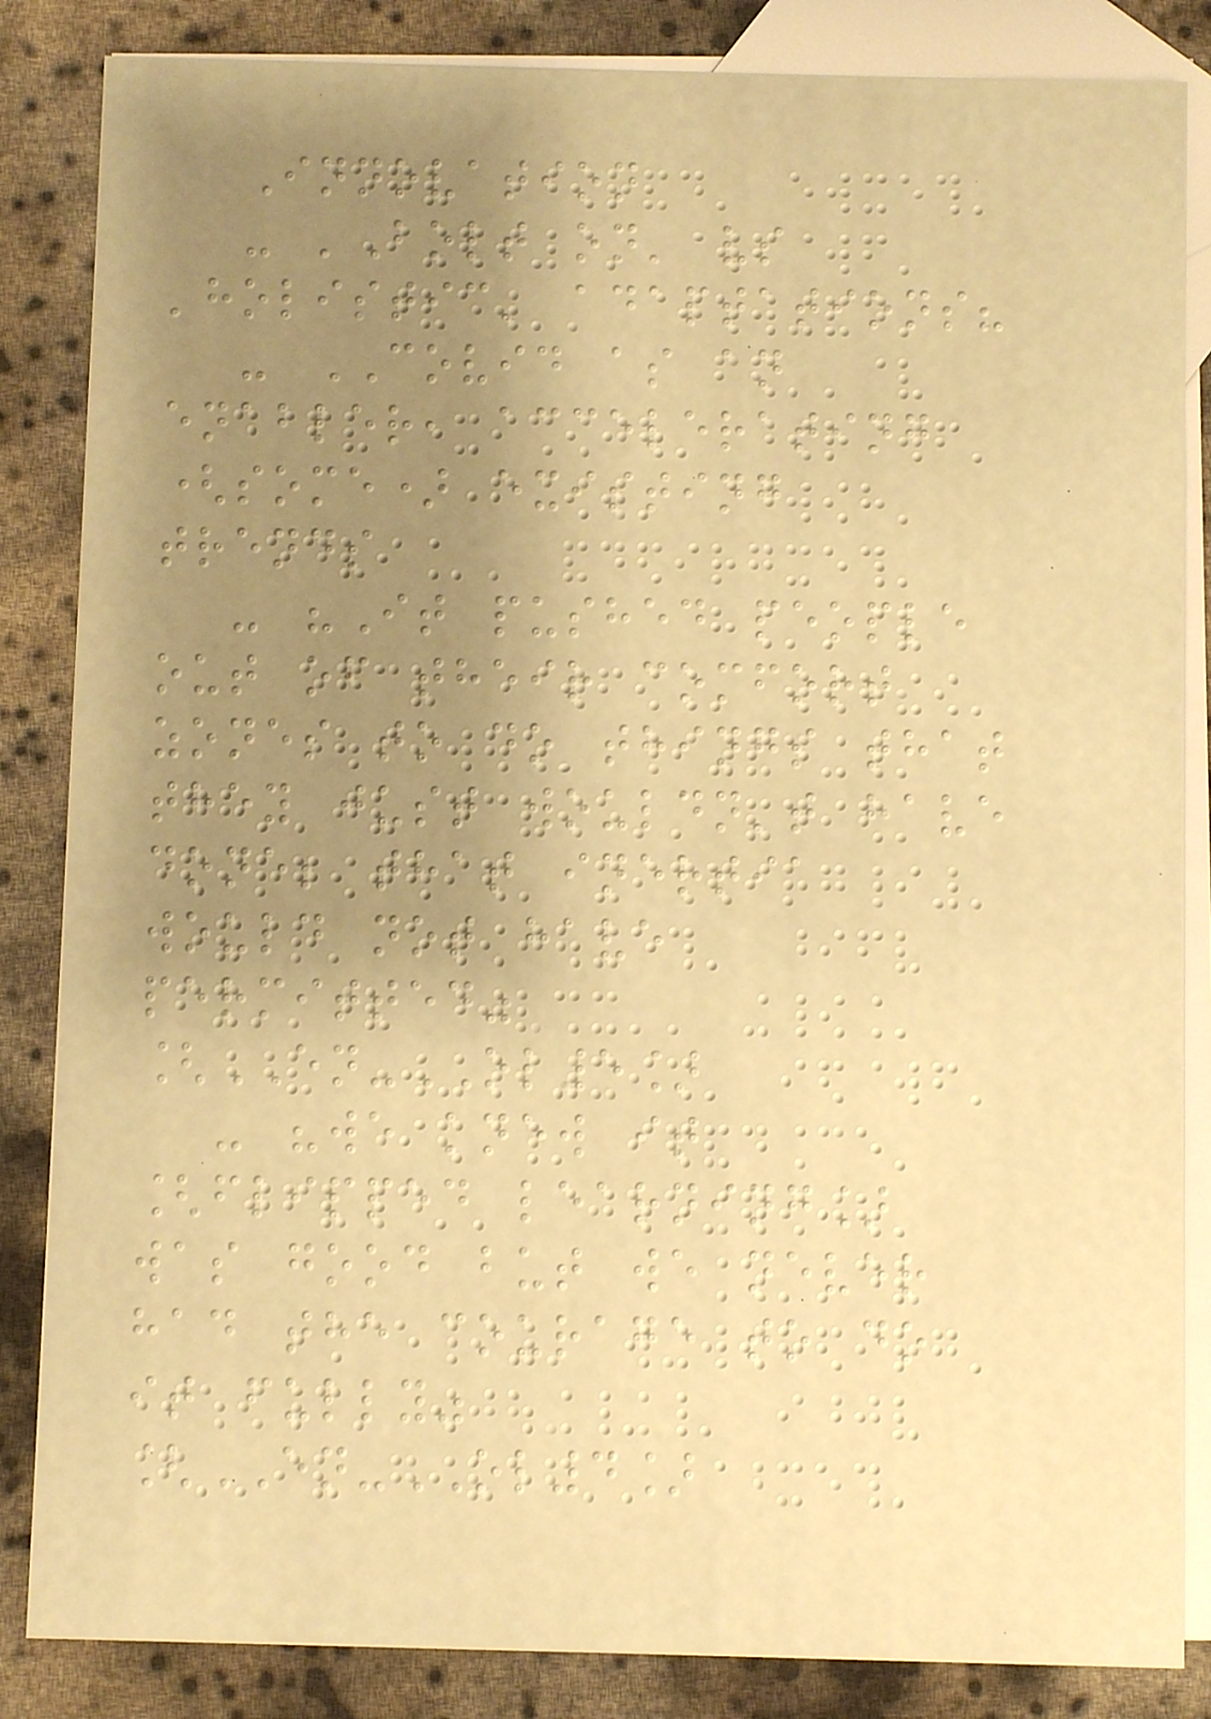Innovation
- 'Bolt on' vs
'holistic' adaptations?
- COVID as an
enabler, accelerating
(some) existing
trends
- "It pushed people
out of their comfort
zones to do things that
they just wouldn't have
done; that inertia
would not have
permitted"
[EN-OL5]
- "we knew it
[flipped learning]
was good but we never
had the courage to do
it fully"
[EN-OL4]
